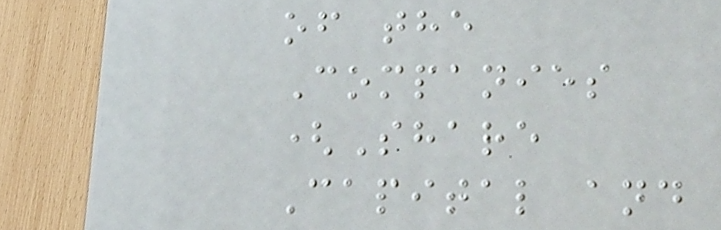of the
Companies
(Share
Capital and
